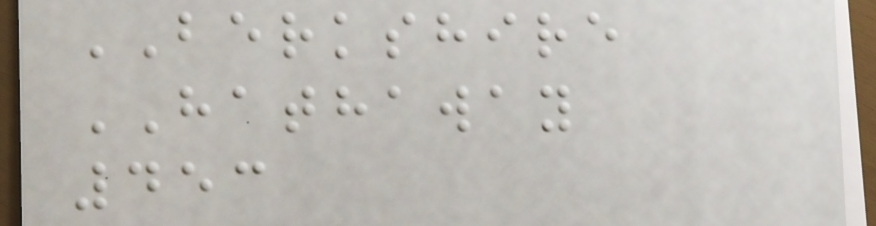BERKSHIRE
HATHAWAY
453
